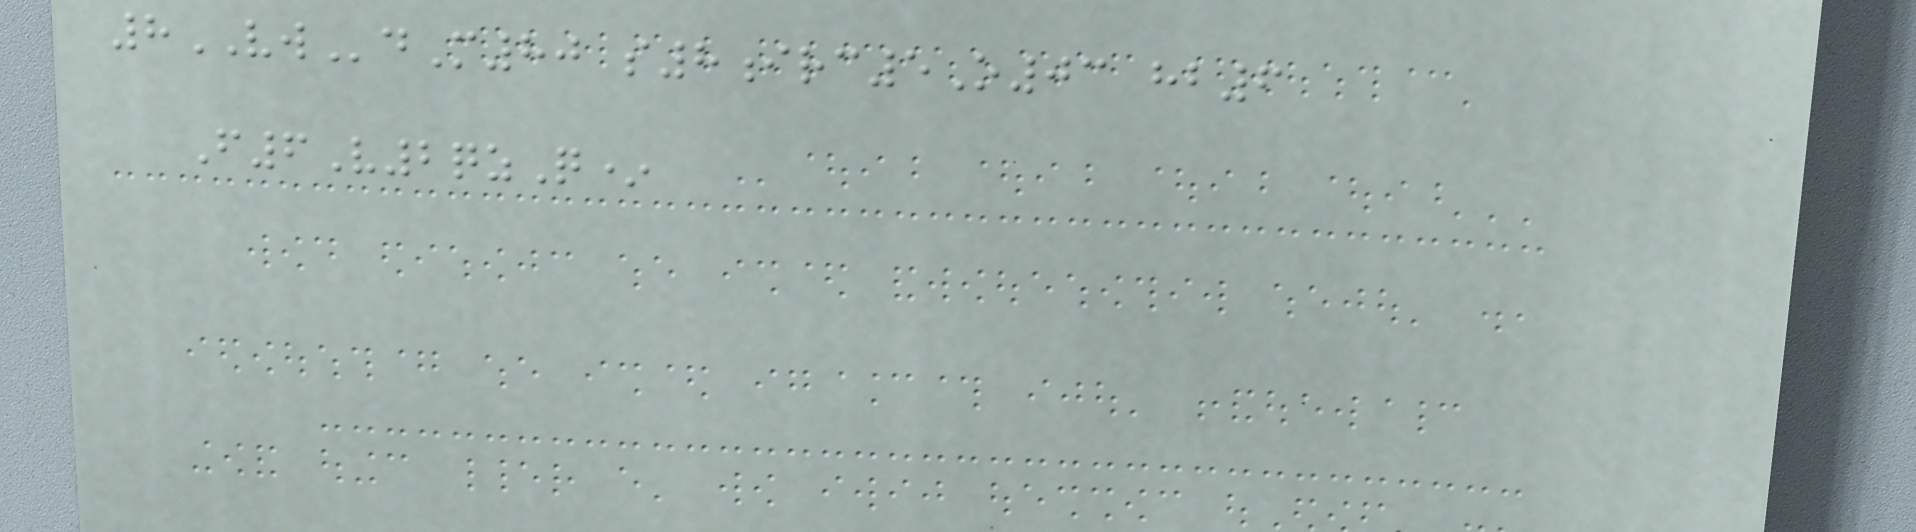8VWdM80 s8irc5O03 hb6
F6V2qzQ*
